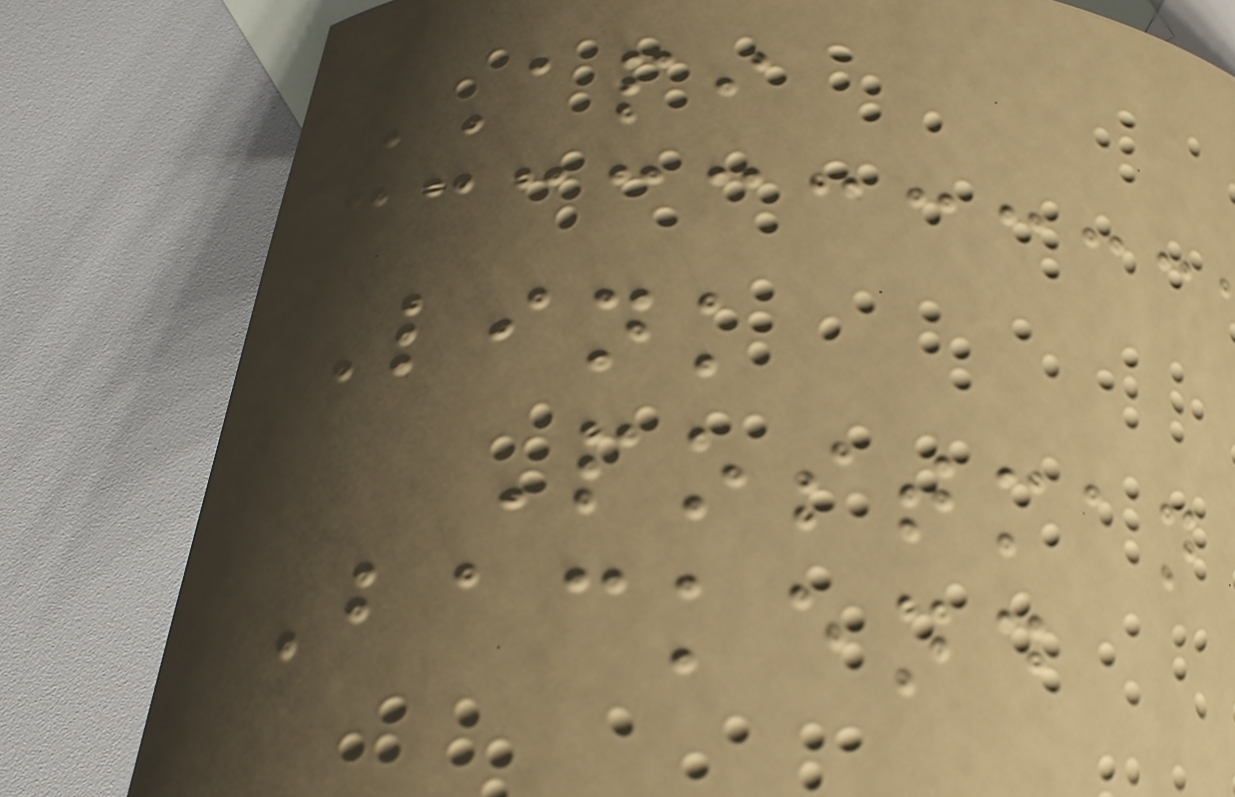API
Link
Postman
Backend
